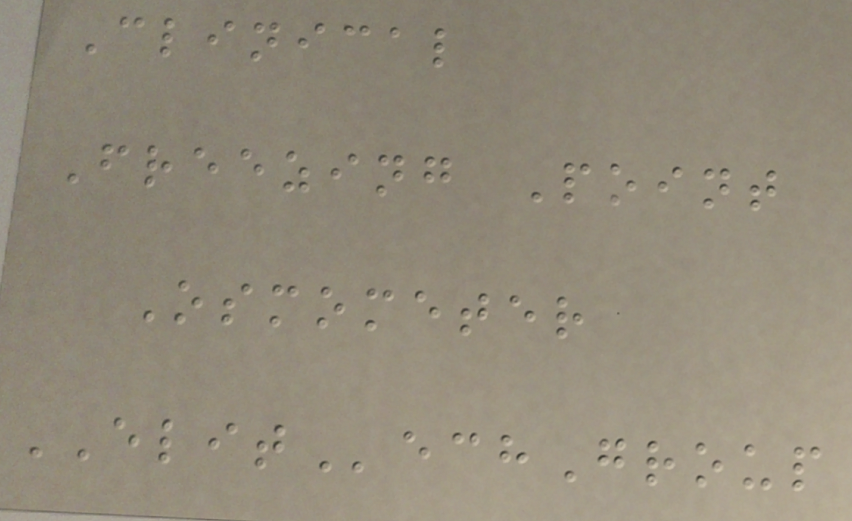Clinical
Freezing Point
Osmometer
ELITechGroup
